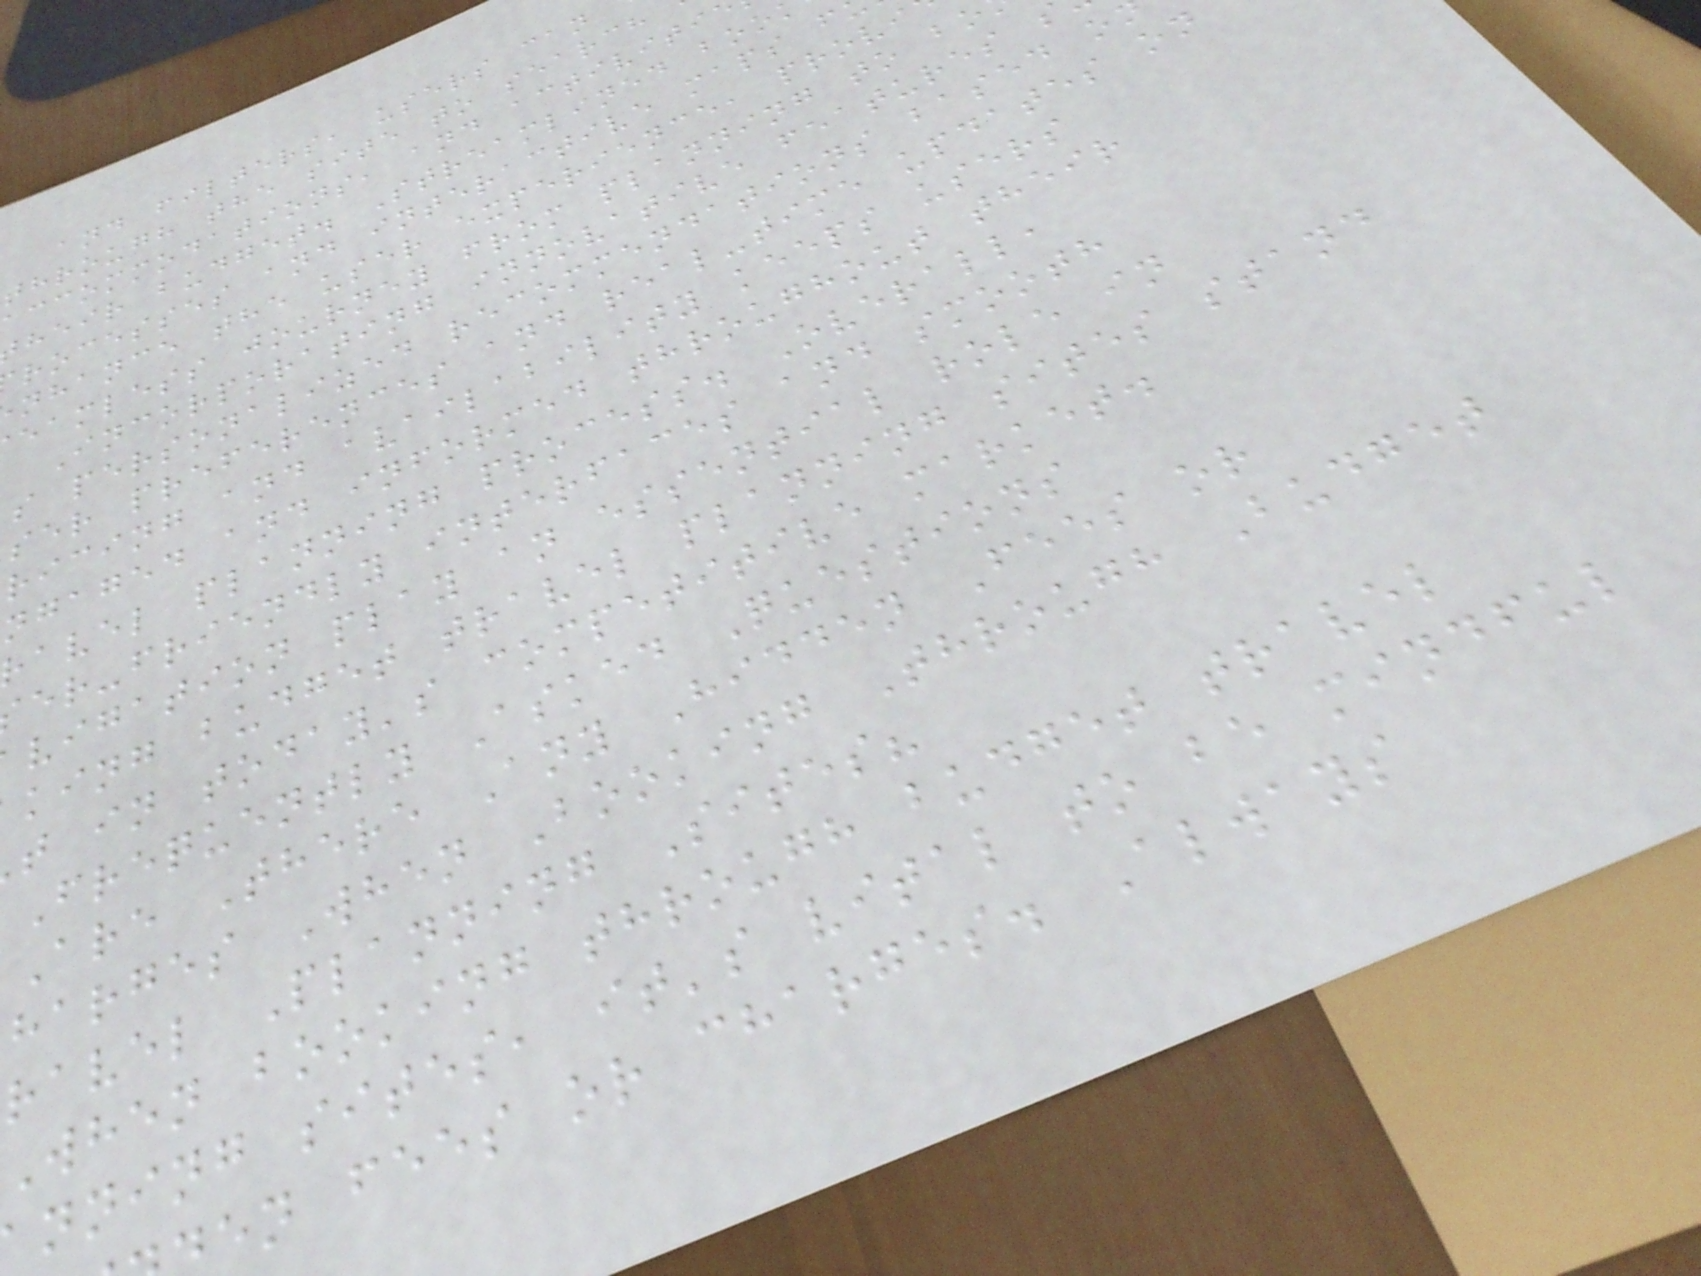and filters, users can
through the site to search
accommodations, and activiti
heir budget. Streamlined boo
rocesses and interactive maps f
nhance the user experience, provi
eamless journey from planning to bo
Incorporating innovative features s
s personalized recommendations based o
ser preferences and real-time updates on
ricing and availability keeps users
ngaged and informed throughout their
avel planning process. Overall,
er-friendly interfaces and smooth
vigation play an essential role in
king budget travel planning sites stand
t in today's competitive market.
Frequently Asked Questions
Are There Any Hidden Fees or
harges When Booking Through Budget
ravel Planning Sites?
When booking through budget travel
nning sites, it's vital to be mindful
en fees or charges. Always
